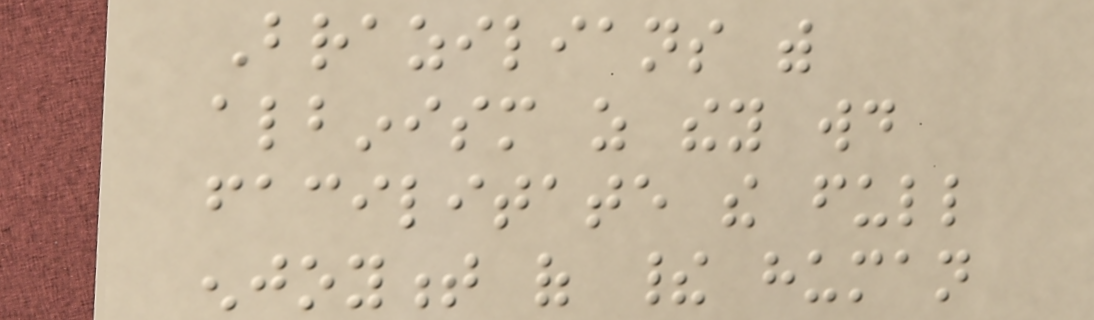Brazilians with
albinism as they would
facilitate the full
enjoyment of their human
